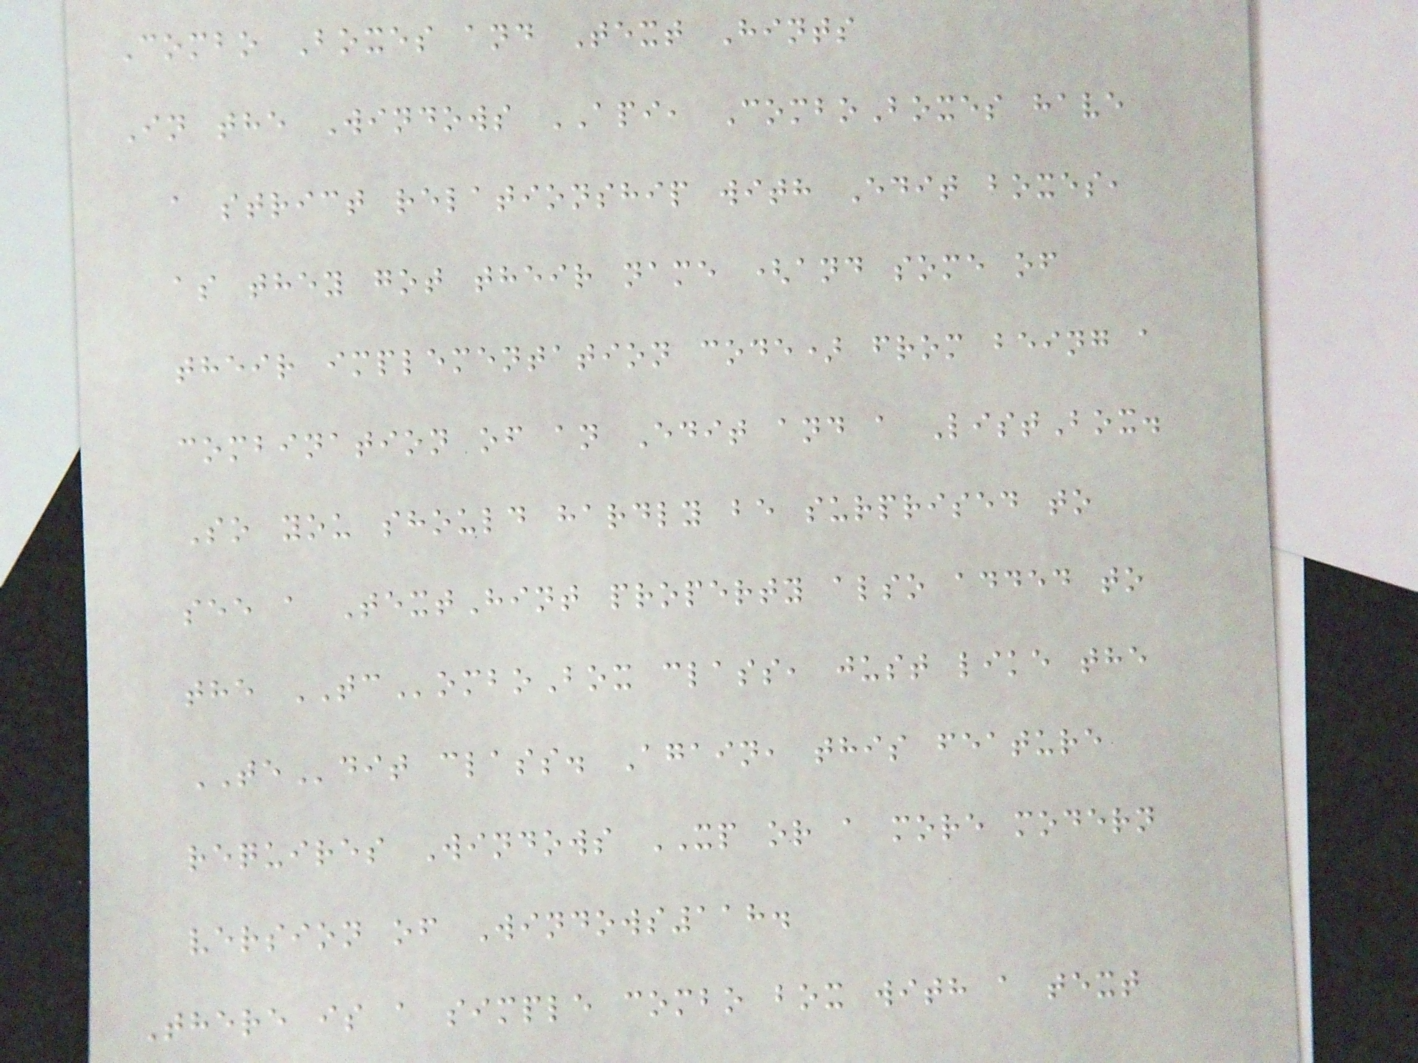Combo Boxes and Text Hints
In the Windows API, ComboBoxes have
a strict relationship with Edit boxes,
as they got their name (and some of
their implementation code) from being a
combination of an Edit and a ListBox.
So you should hardly be surprised to
see a TextHint property also added to
the TComboBox class, just like the
TEdit class. Again, this feature
requires Windows XP or a more modern
version of Windows118.
There is a simple combo box with a text
